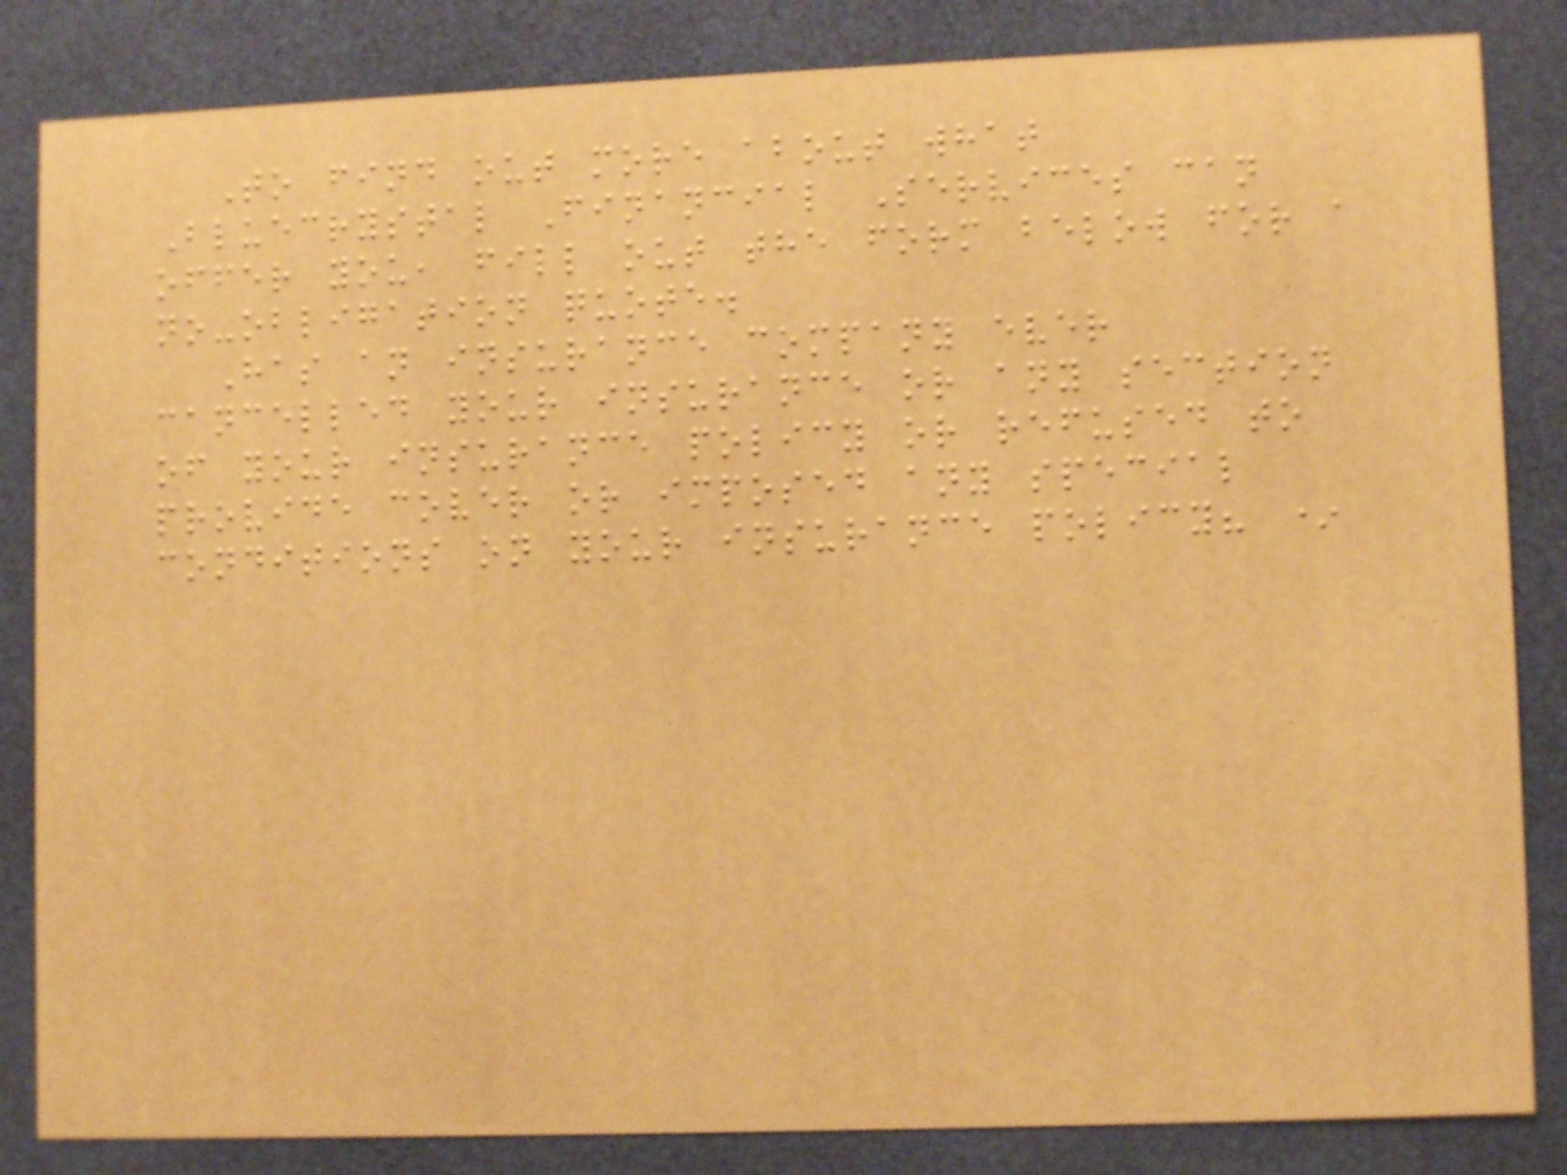To find out more about what
Bluecrystal Financial Services can
offer you, fill out the form below for a
no-obligation quote.
Has an insurance company ever
cancelled your insurance or any section
of your insurance policy or refused to
provide cover or imposed any special
conditions on your insurance policy? *
